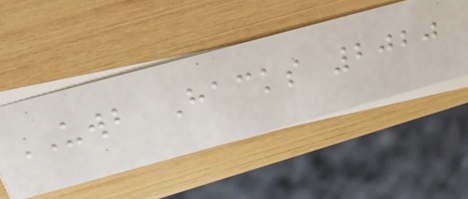UWB Hacks 2020
